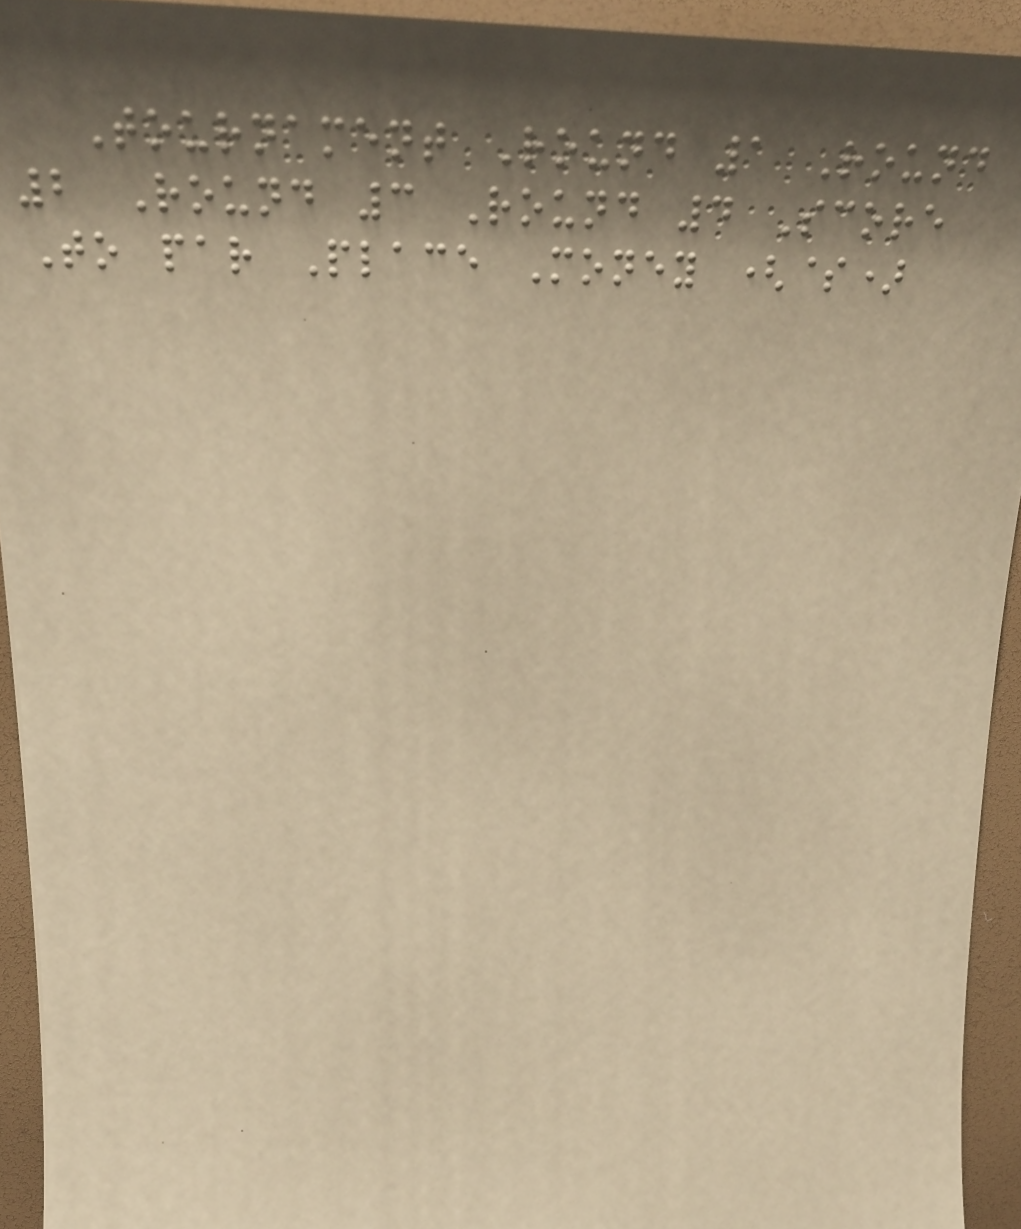Tournament Round 1 Round
2 Round 3 Round 4 Score
To par Place Money ($)
